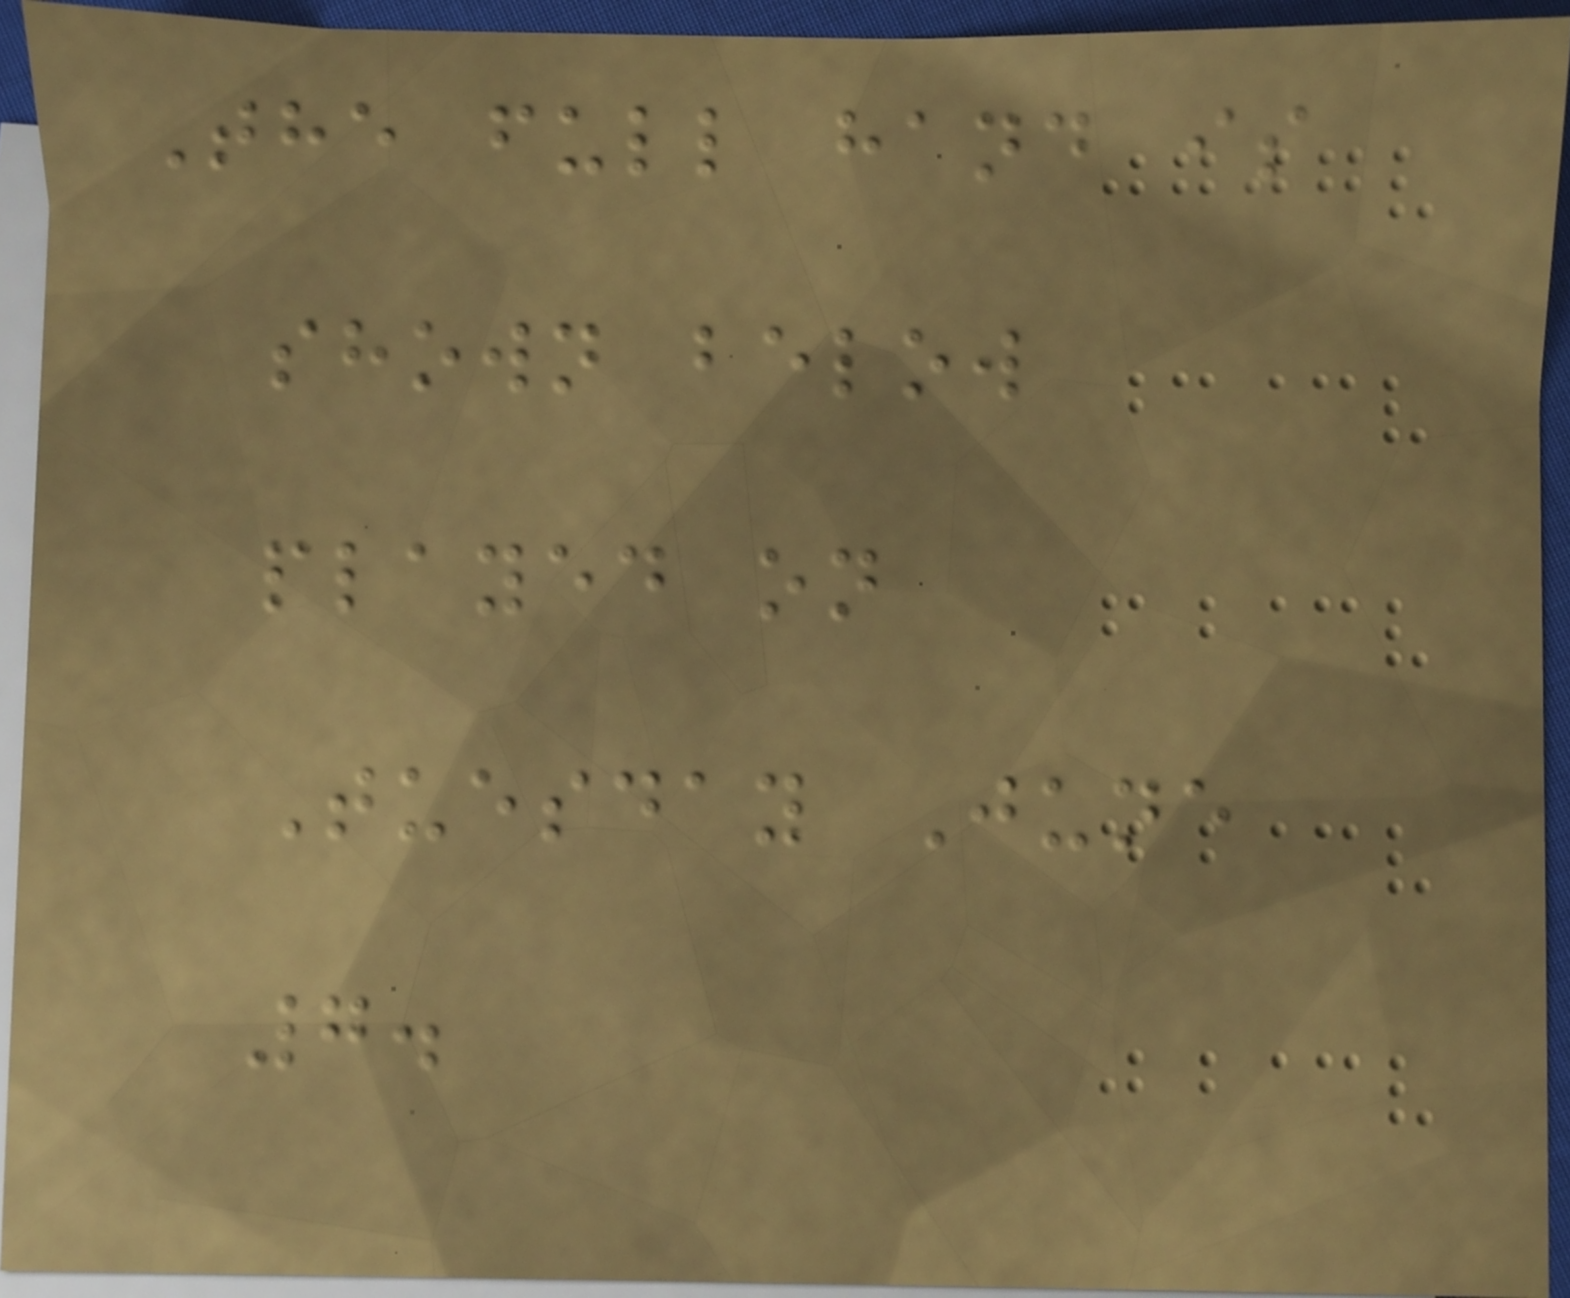The full hand is
shown below
played on
Tuesday June
7.
